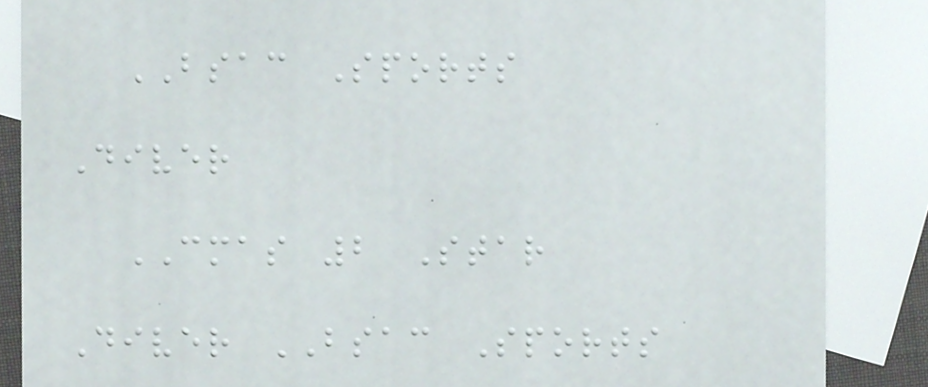BSAC Sports
Diver
CMAS 2 Star
Diver BSAC Sports
